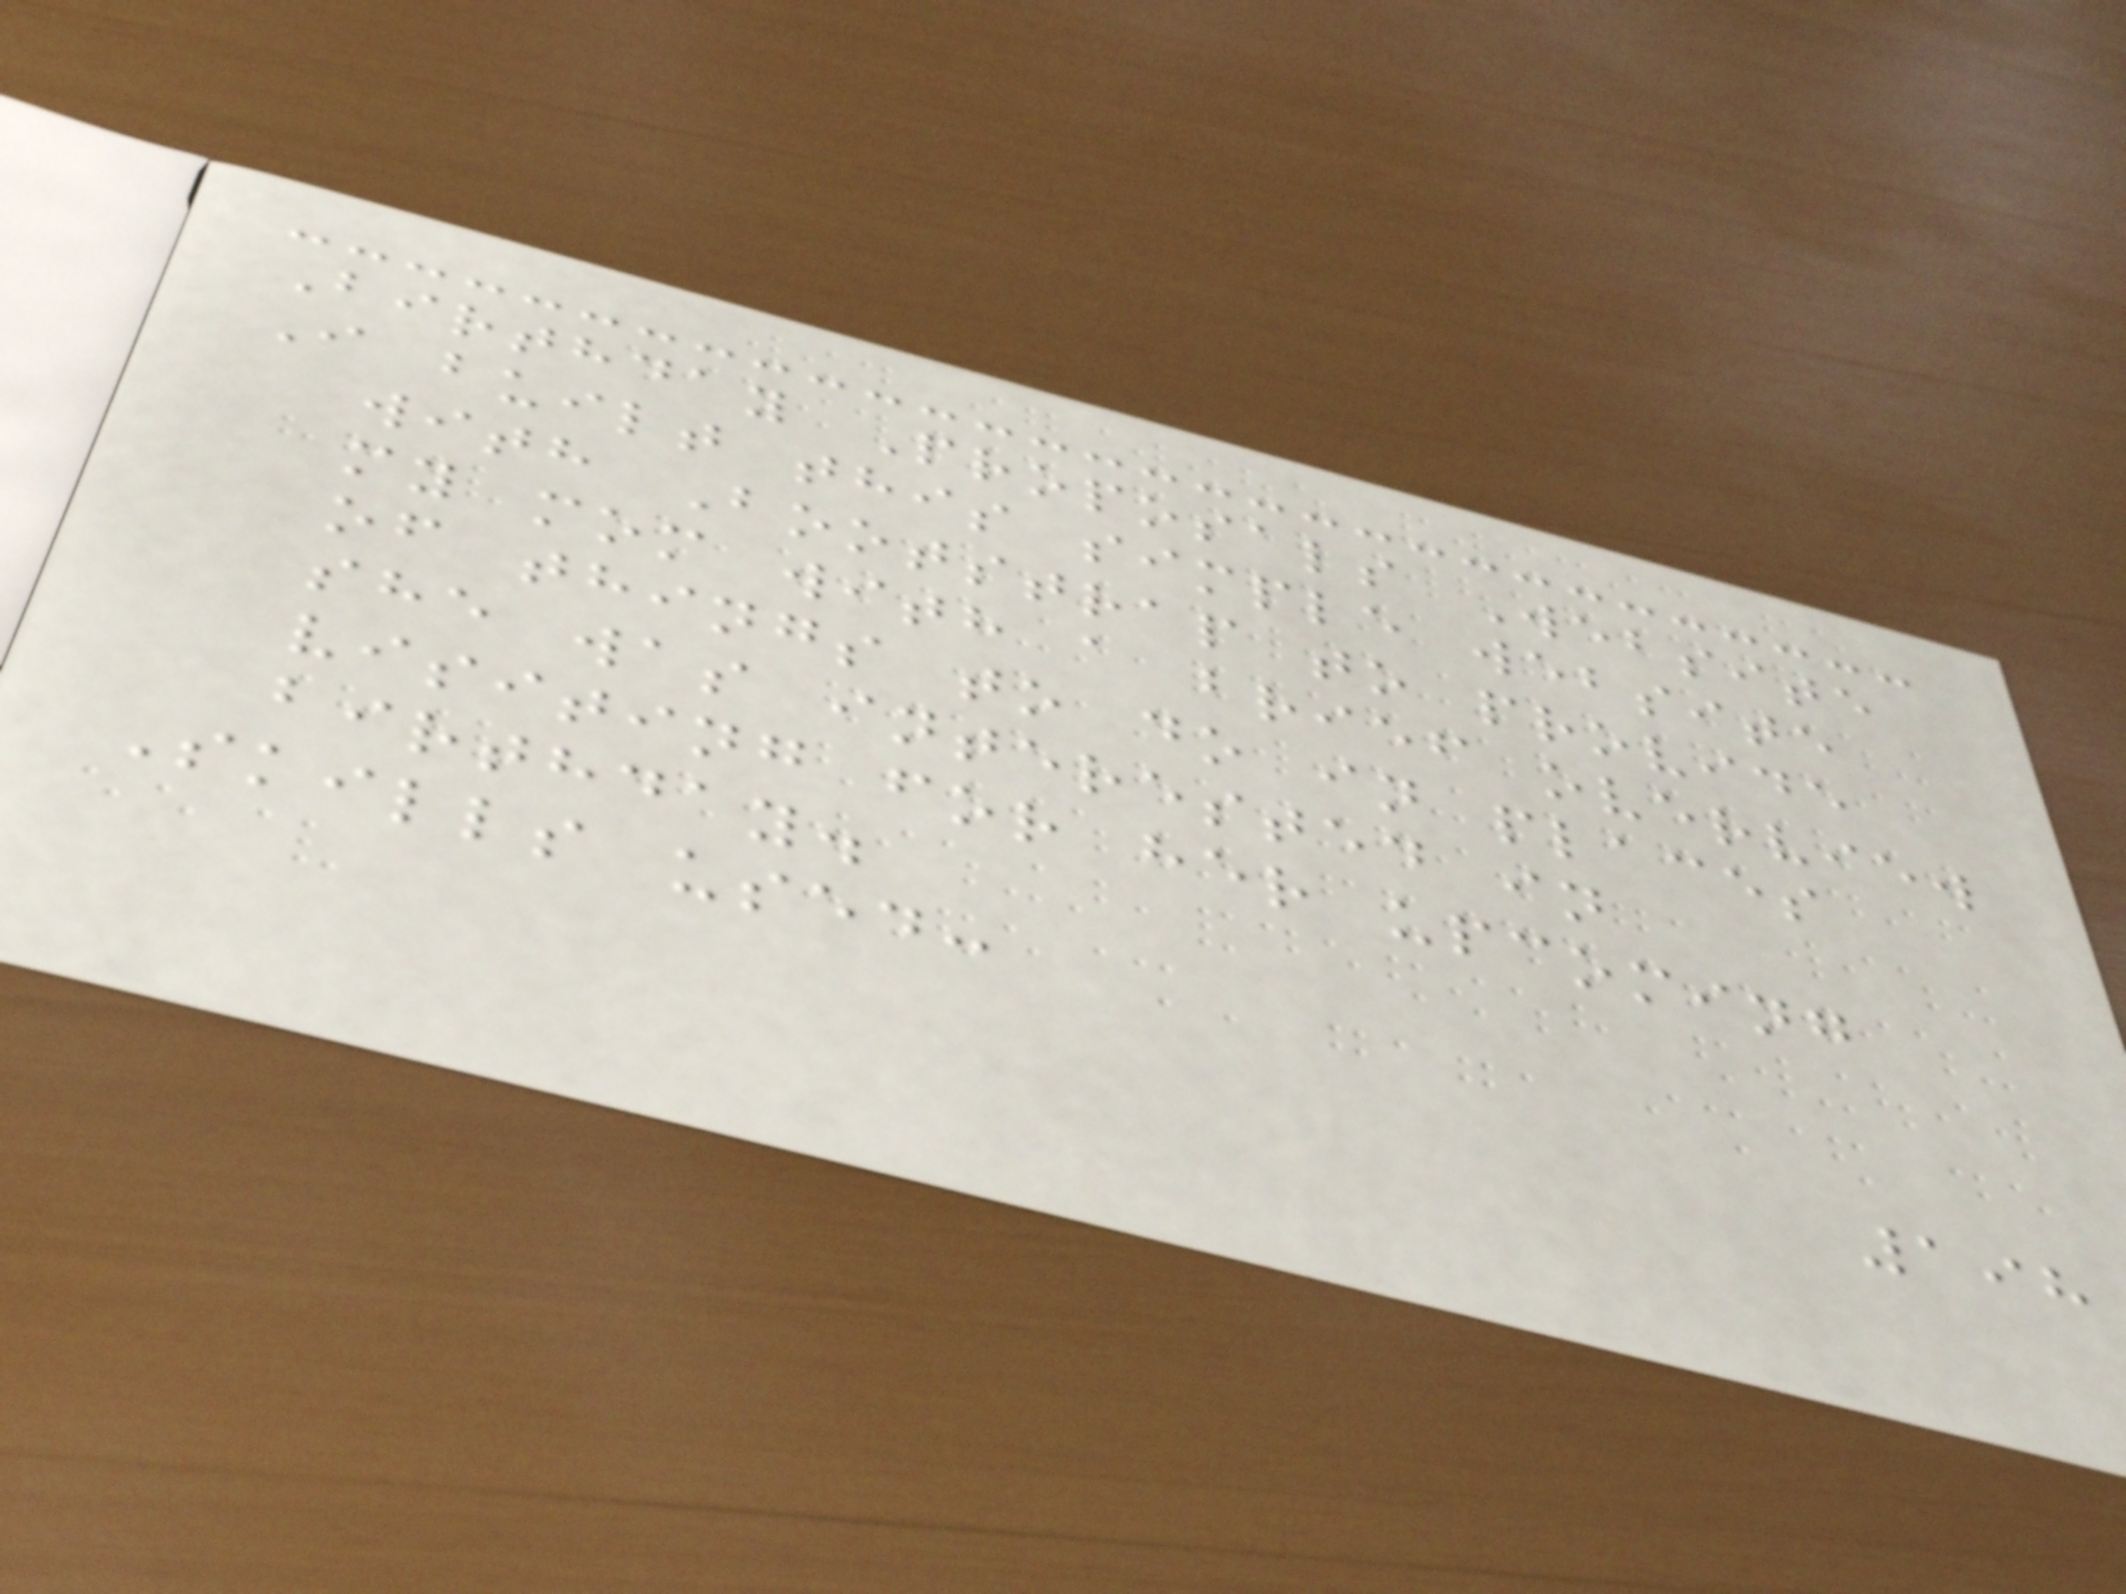Birthday Proposals Website
I built this simple website
with Bootstrap to provide
my mom with a brief overview
of things to do in places
she was interested in
visiting for her upcoming
birthday.
Skills used:
198
